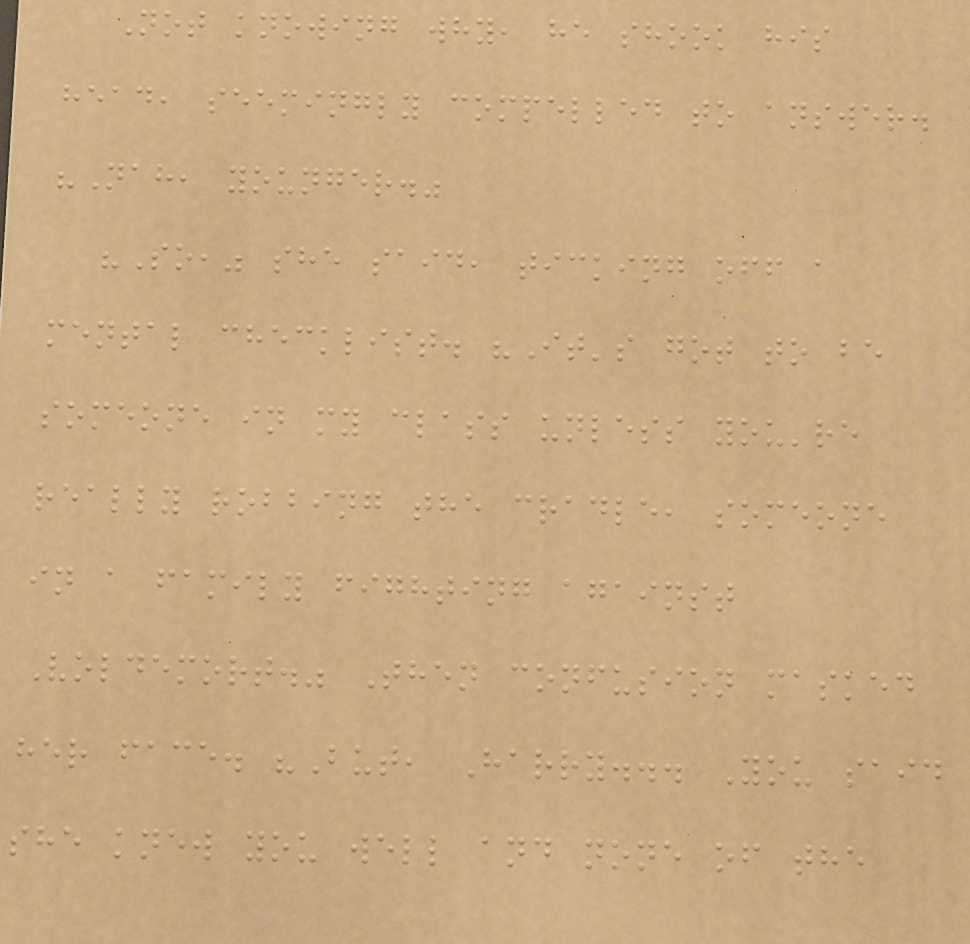Not knowing why, he shook his
head, seemingly compelled to answer.
"Nah, younger."
"So," she said, ticking off a
mental checklist. "It's got to be
someone in my class unless you're
really robbing the cradle, someone
in a family fighting against
Voldemort." Then confusion masked
her face. "But, Harry... You said
she knew you well and none of the
